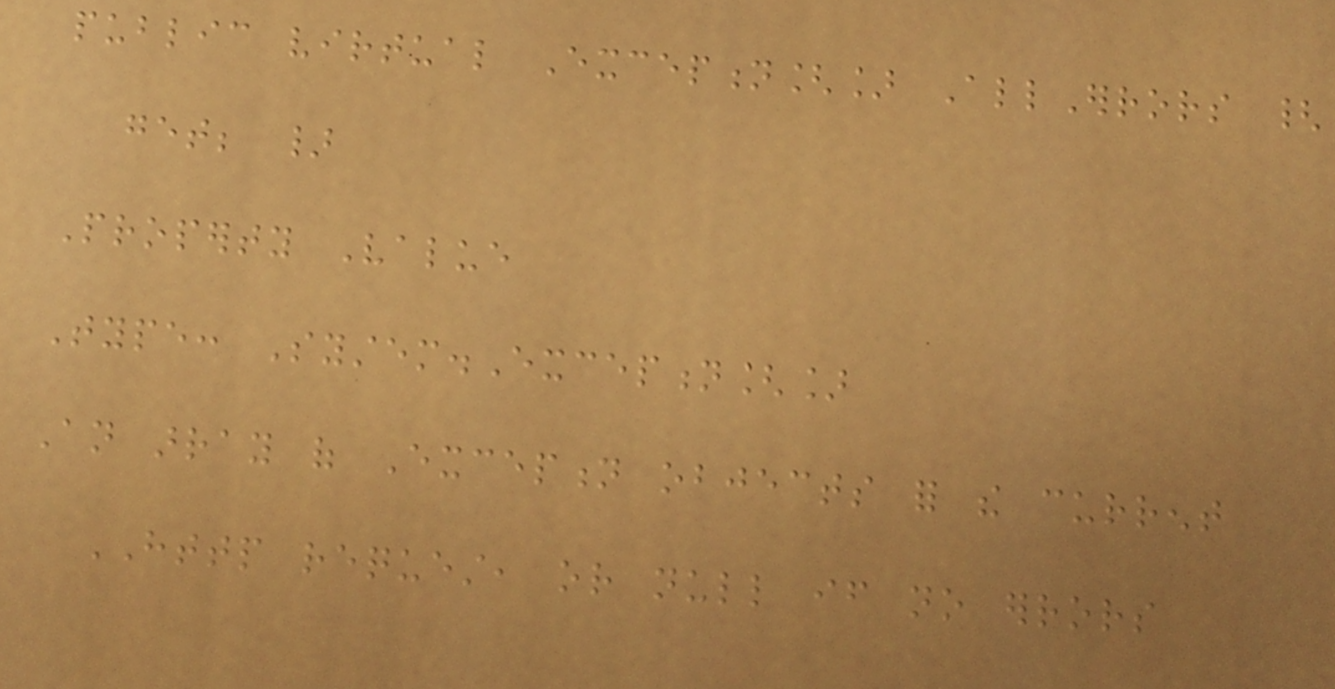public virtual Exception[] AllErrors {
get; }
Property Value
Type: System.Exception[]
An array of Exception objects for the current
HTTP request, or null if no errors
